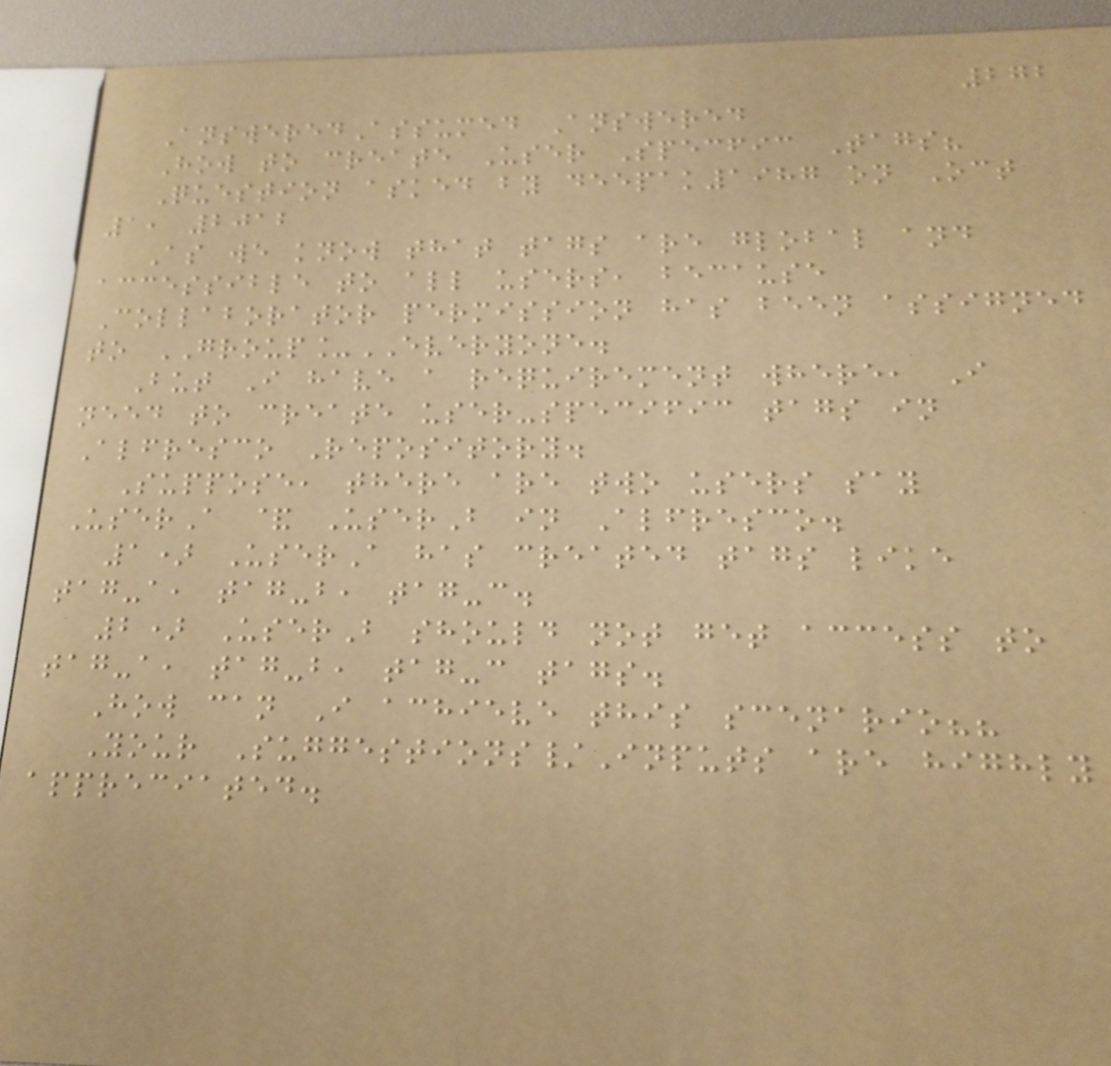272
AnsweredAssumed Answered
How to create User Specfic Tags?
Question asked by deepak1987 on Oct
1, 2012
As we know that tags are global and
accessible to all users, because
Collaborator permission has been assigned
to GROUP_EVERYONE.
But I have a requirement where, I
need to create user-specific tags in
Alfresco Repository.
Suppose, there are two users say
UserA & UserB in Alfresco.
1) UserA has created tags like
tag-a, tag-b, tag-c.
2) UserB should not get access to
tag-a, tag-b, tag-c tags.
How can I achieve this scenario??
Your Suggestions/Inputs are highly
appreciated.
